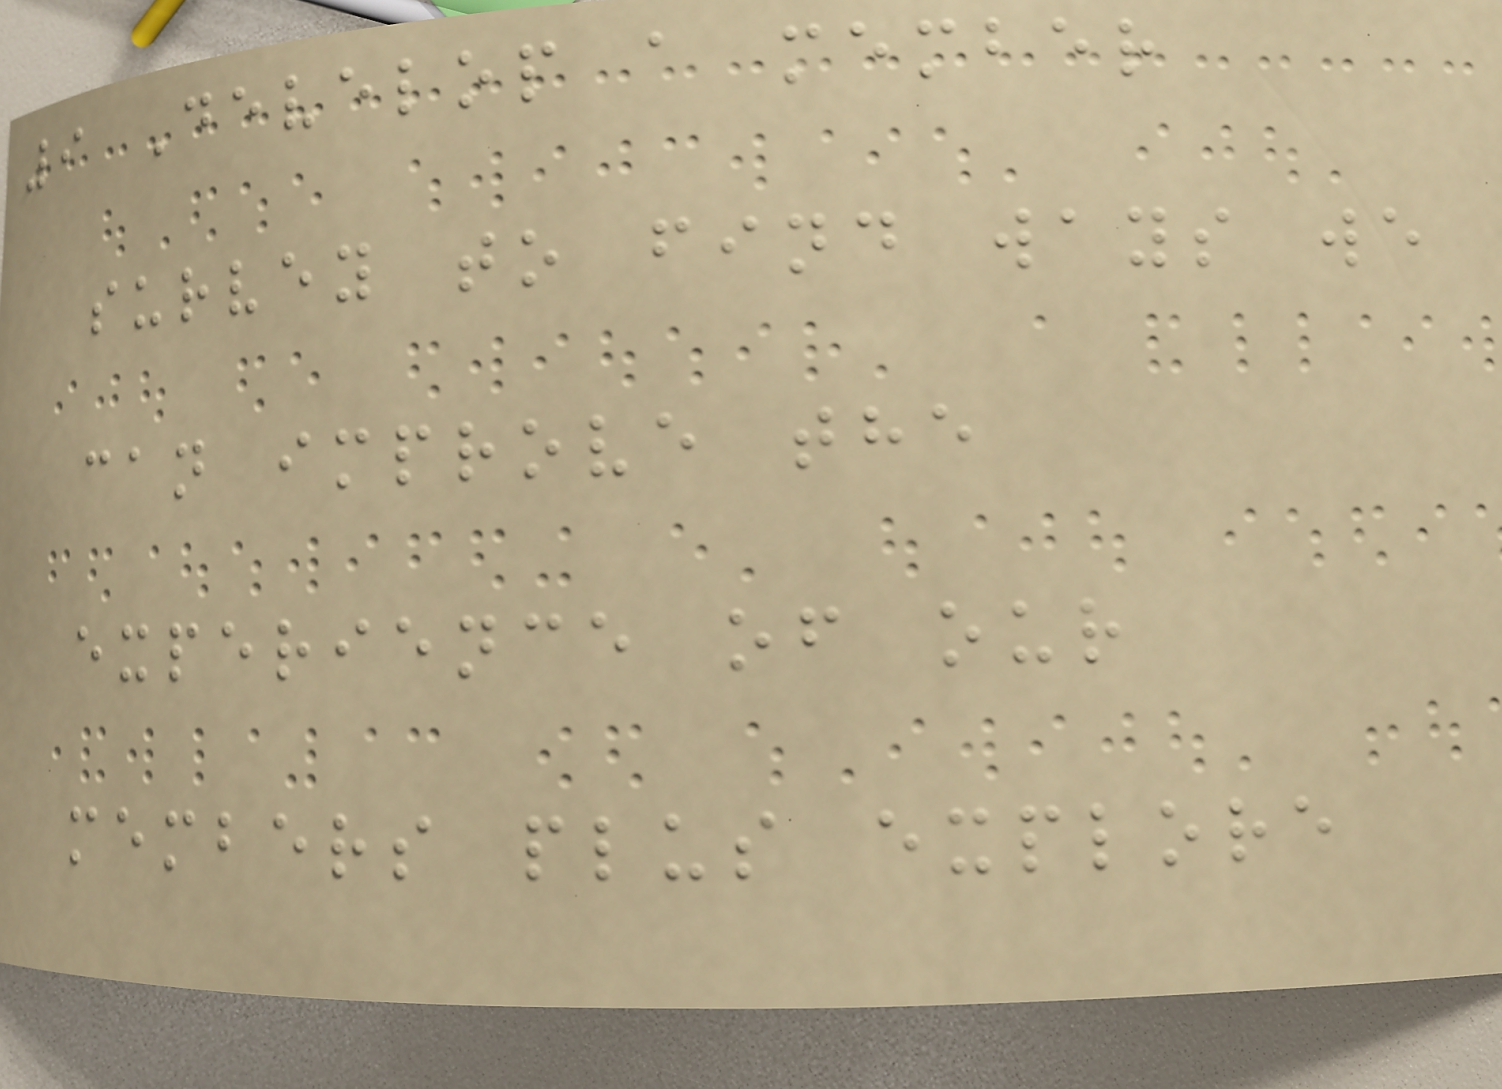9 Develop a member
survey to find ways we
can improve the
experience of our
members plus explore
